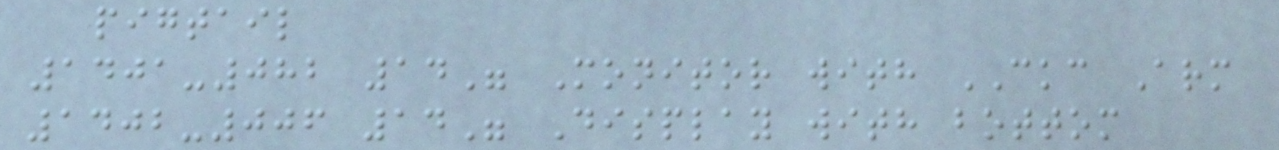pigtail
1401-082 14" Monitor with CKC Arm
1402-006 14" Display with bottom
